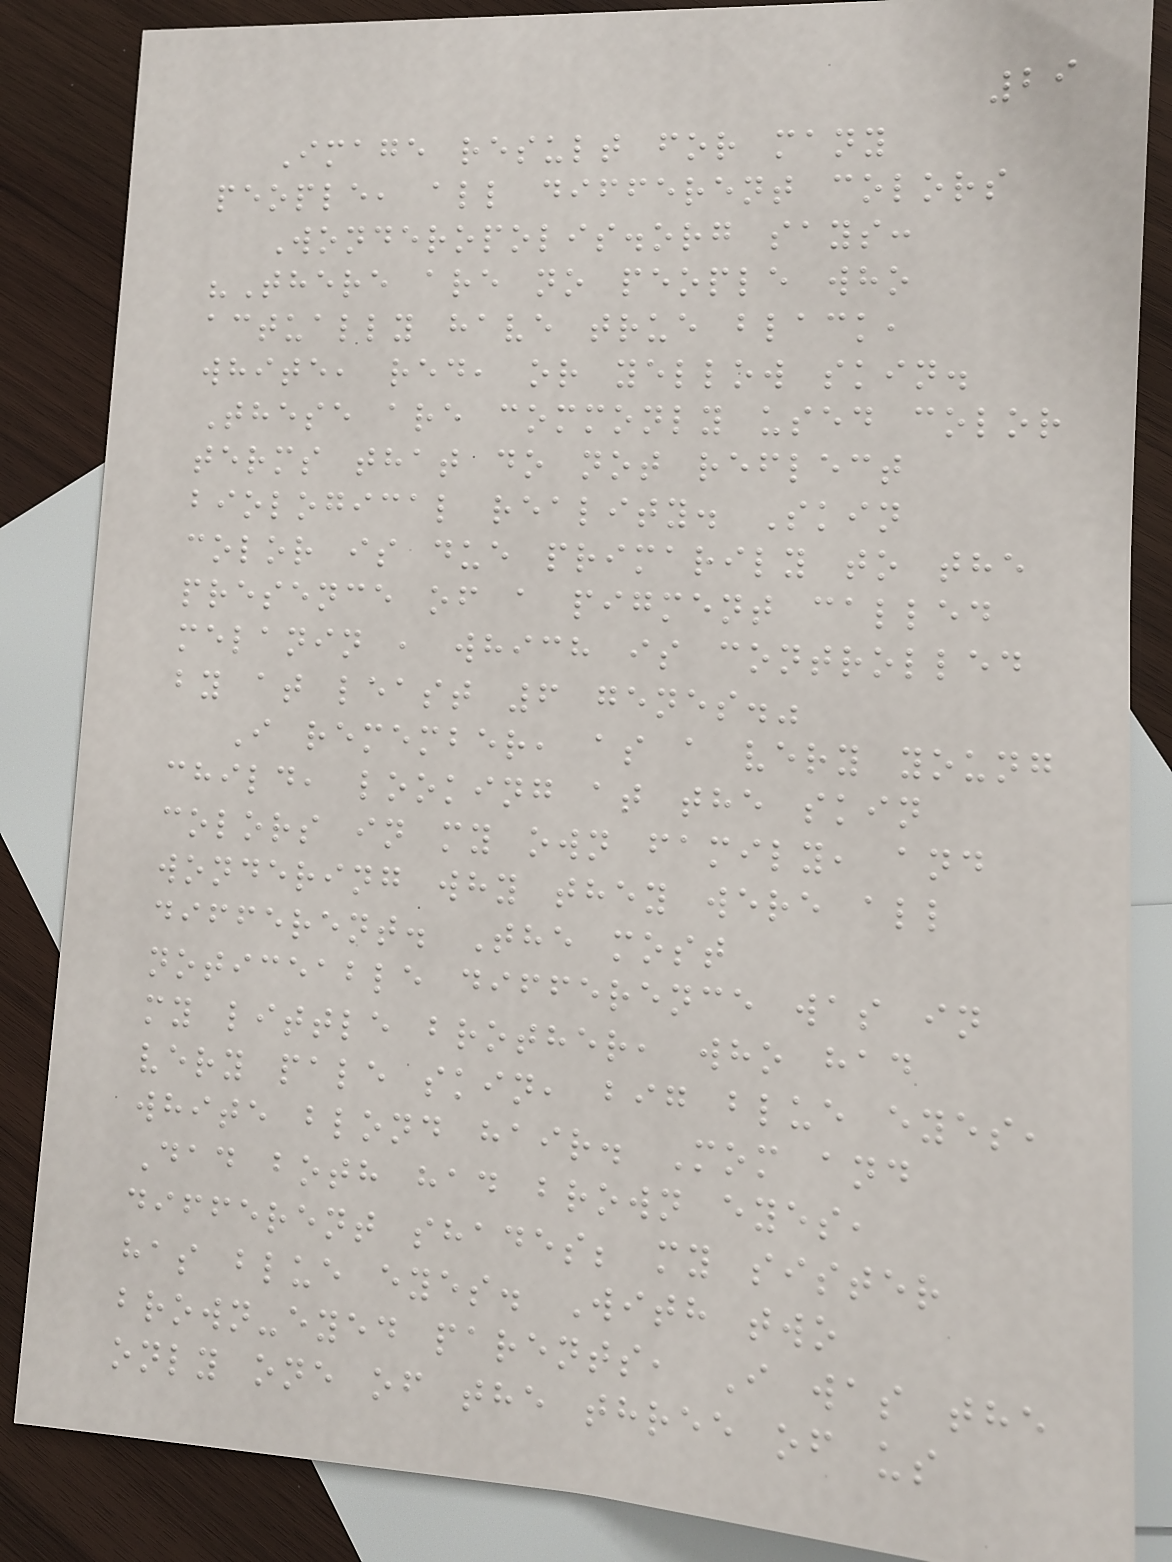29
Image result for many
people, all different colors
Wonderopolis.org says:
"There are no people who
actually have true black,
white, red, or yellow skin.
These are commonly used color
terms that do not reflect
biological reality. Skin
color is due primarily to the
presence of a pigment called
melanin , which is controlled
by at least 6 genes."
I remember, as a very young
child, looking at the skin
colors in my own family, and
wondering why they were all
different. The most
noticeable difference was in
my little brother, who had
very pale skin, big blue eyes,
white blond hair. Mom and
Dad both had brown eyes,
different shades; my sister
has blue eyes. With two
brown-eyed parents, I was the
only one of the three of us
